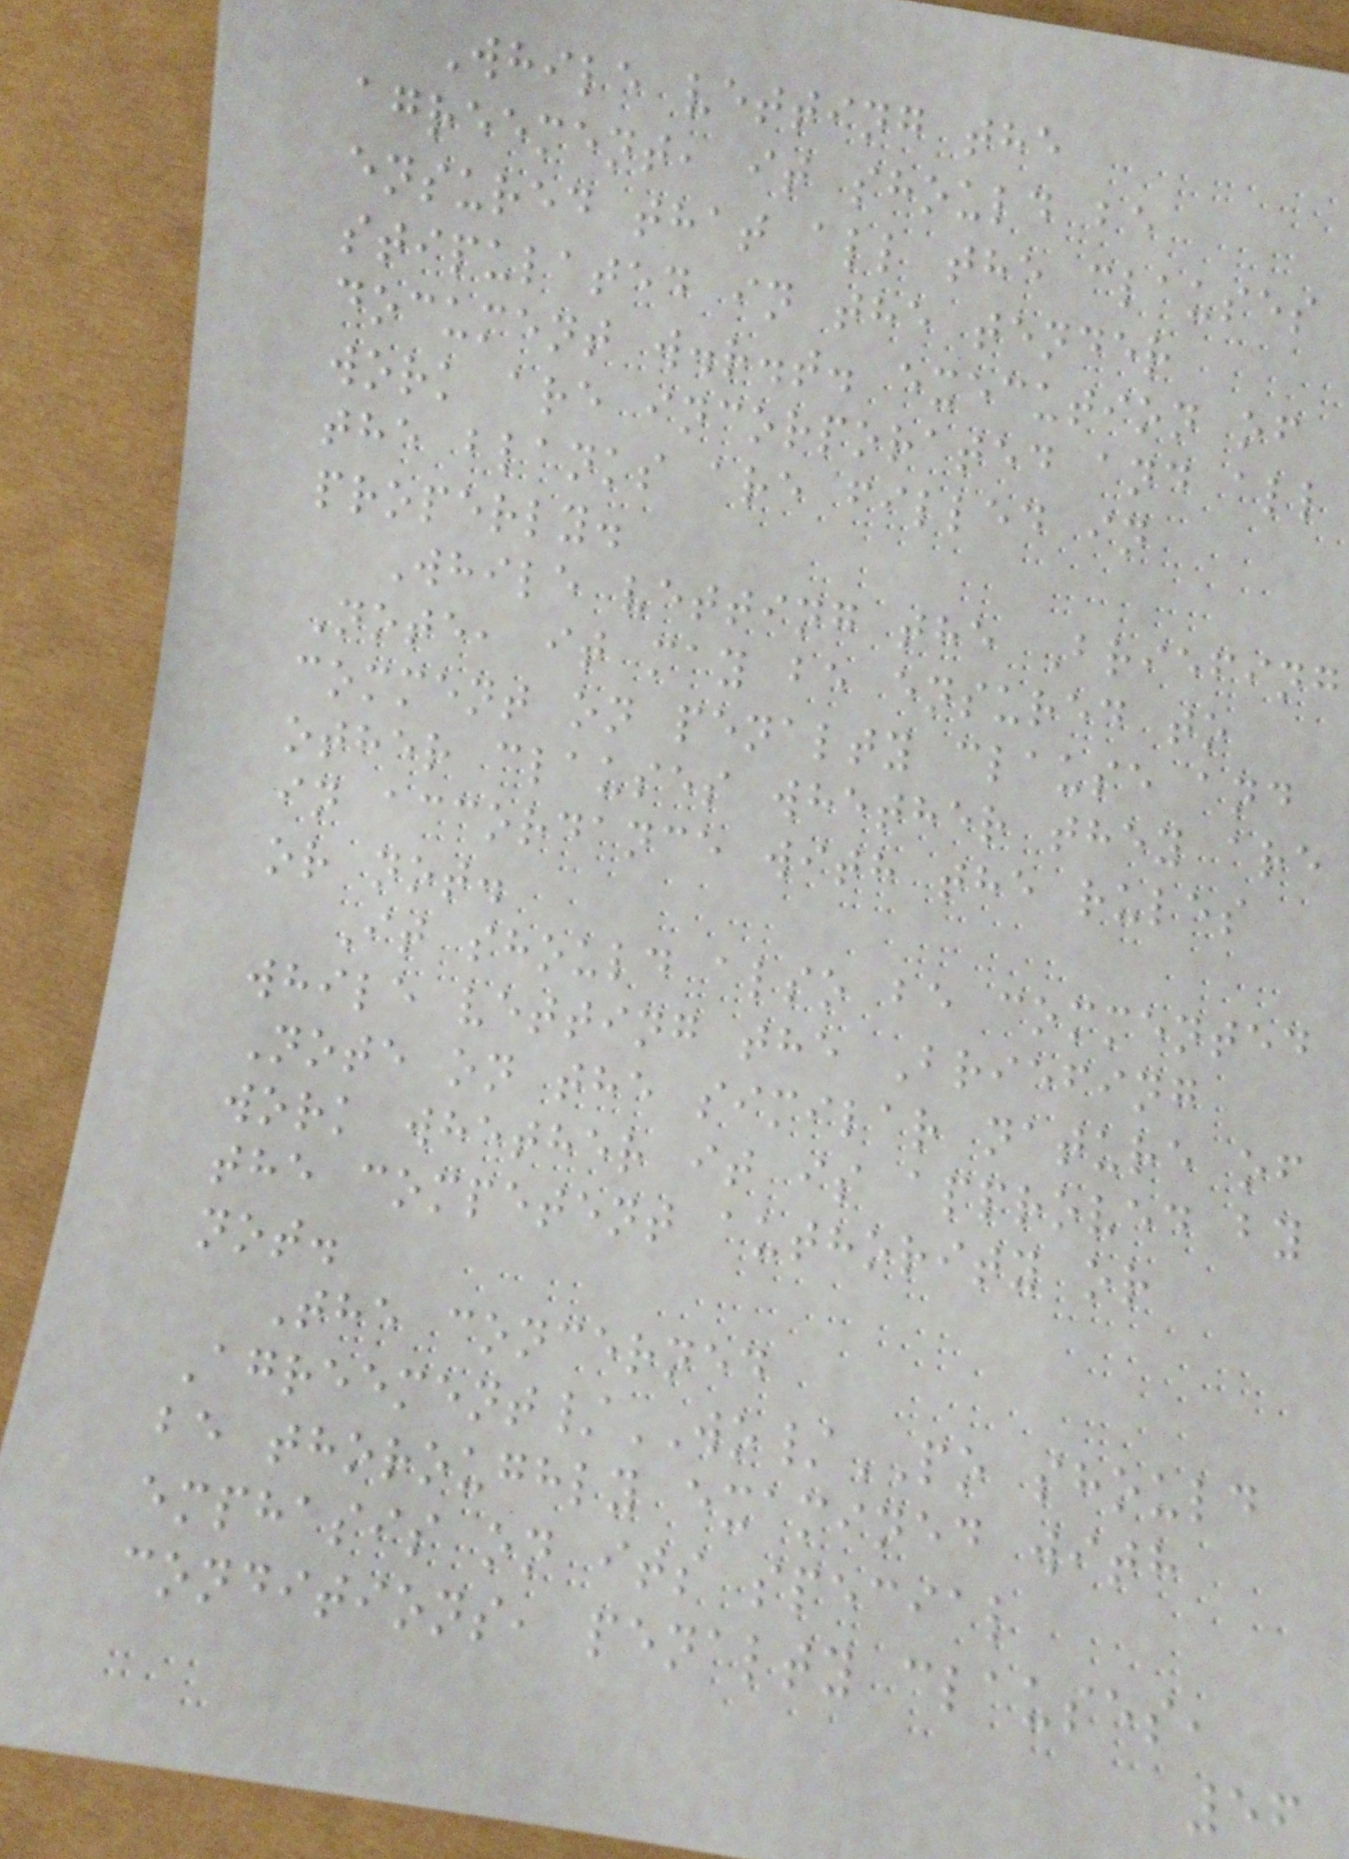While vetting the
agreement, it should be
ensured that all the clauses
stipulated in the tender
document w.r.t. execution of
work are incorporated and all
the blanks are filled in
properly.
While vetting the Briefing
Note, it may be ensured to
comment on penalty clause and
other clauses whether they are
in accordance with the rules
or not.
It should also be commented
while vetting the Briefing
Note on the similar nature of
work whether it is approved by
the competent authority or
not.
The concerned
Agreement/WO/PO should
be thoroughly examined with
emphasis on its special
conditions, penalty clauses,
56
